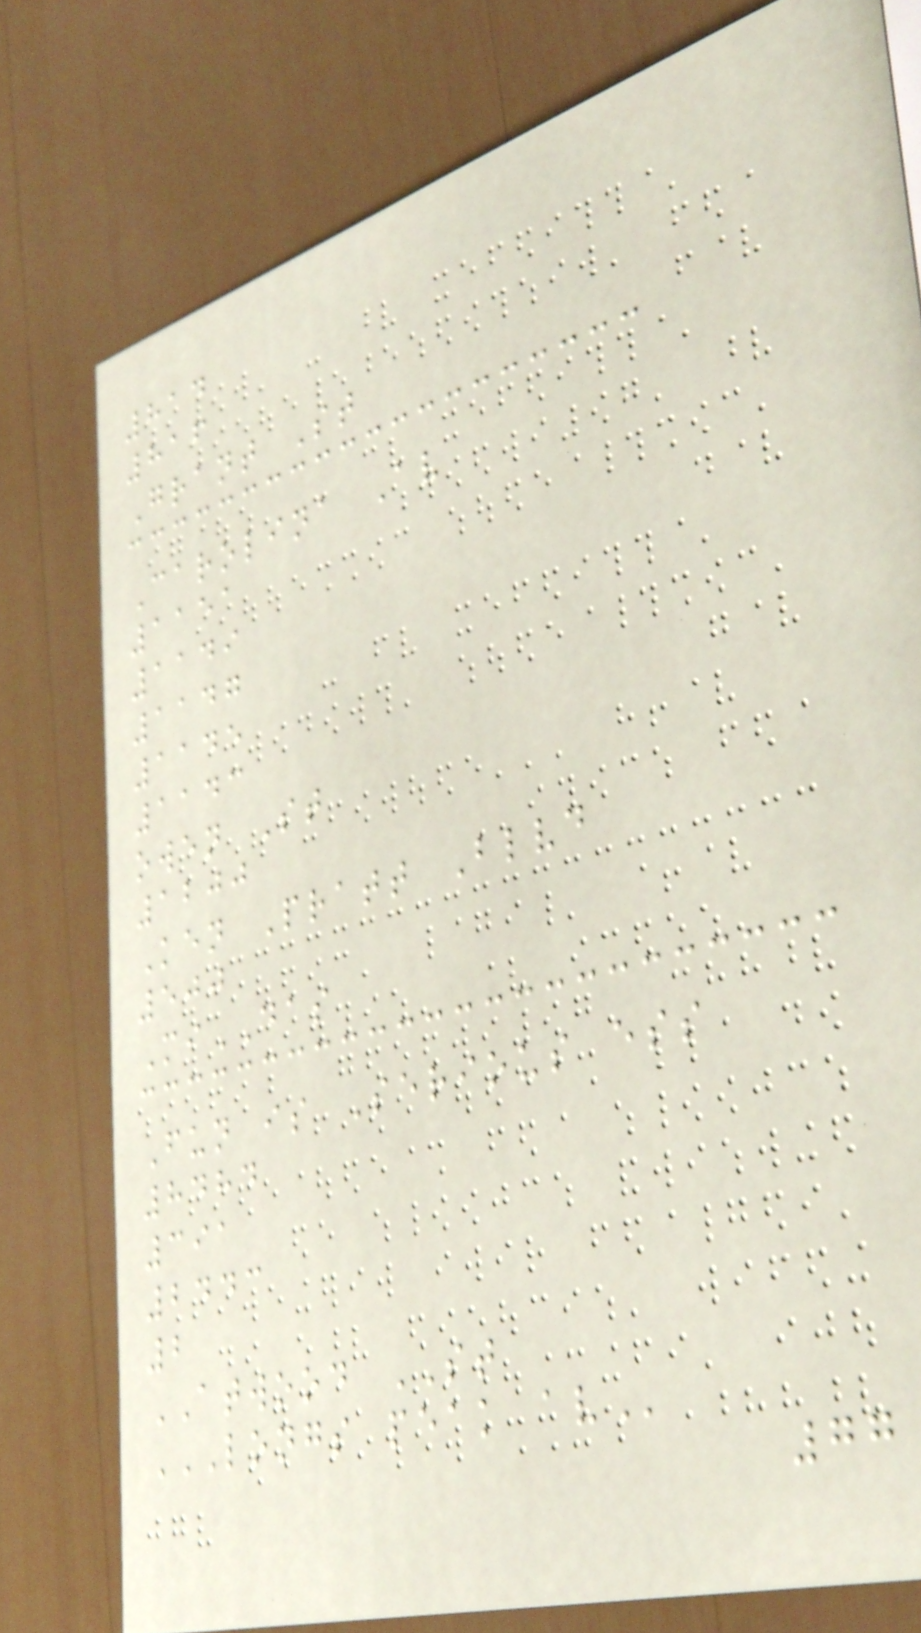814
816
Grant St
Carolina Av
1151
1149
1147
1145
1143
owen St
1200
Ken Pratt Blvd
500
MiDAS
Fun is Serious ess
8484
391
2443
2
ATWOOD ST
LONGS PEAK AV
77
